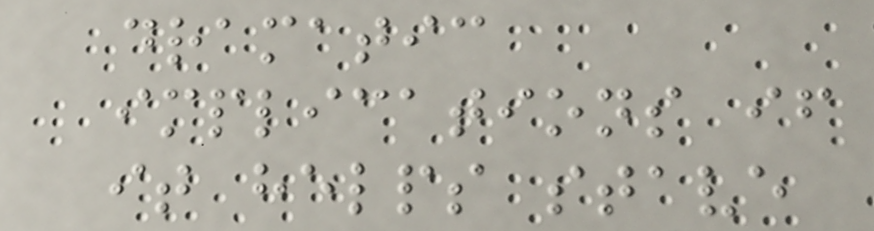dramatic
implications if
it helps stave
